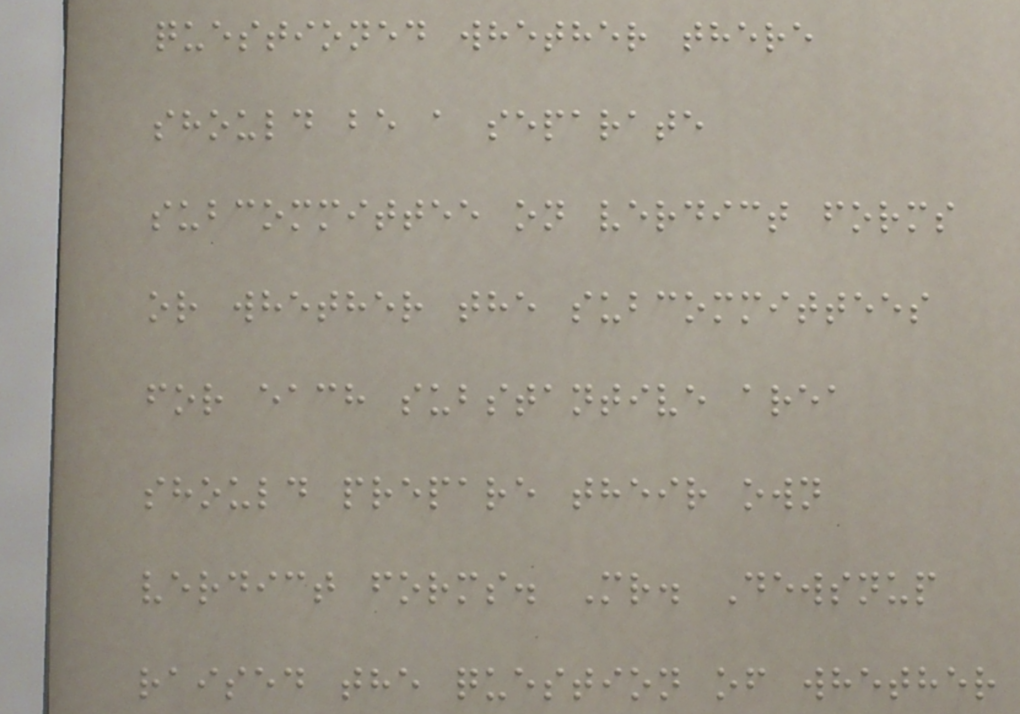questioned whether there
should be a separate
subcommittee on verdict forms
or whether the subcommittees
for each substantive area
should prepare their own
verdict forms. Mr. Dewsnup
raised the question of whether
